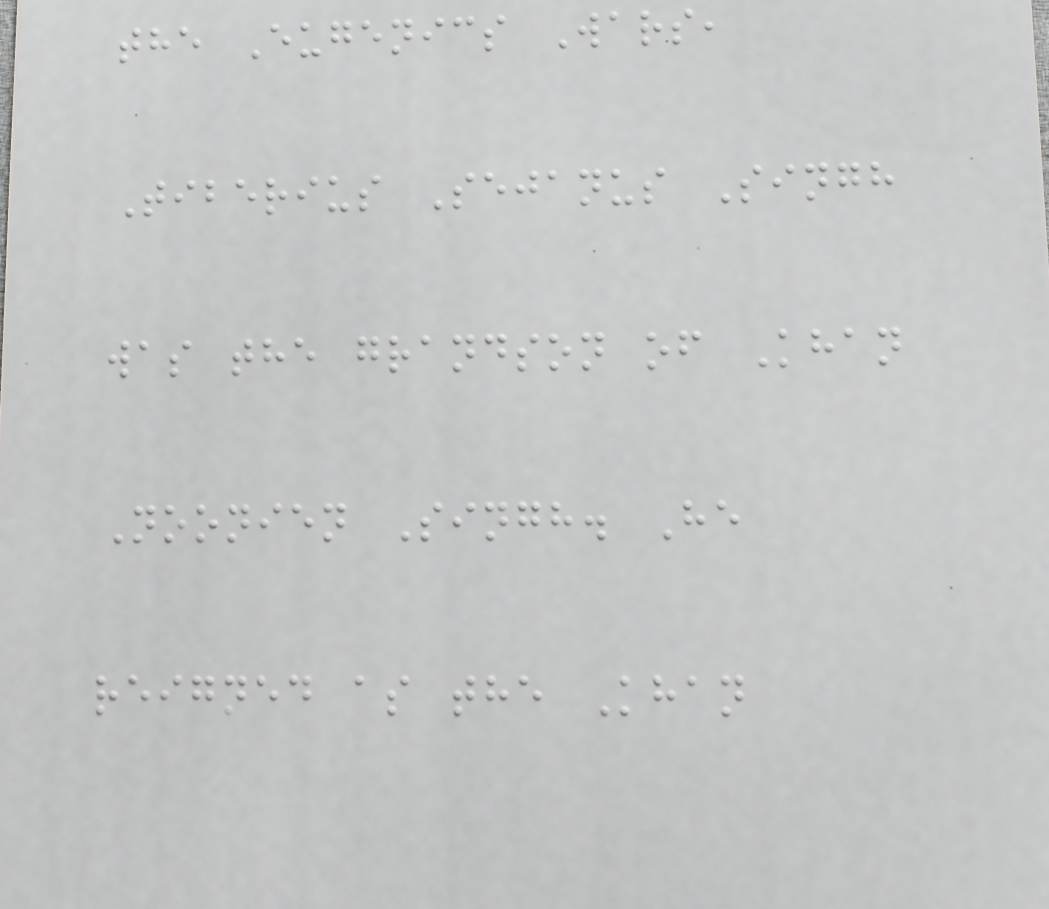the Eugenics Wars,
Tiberius Sejanus Singh
was the grandson of Khan
Noonien Singh. He
reigned as the Khan
